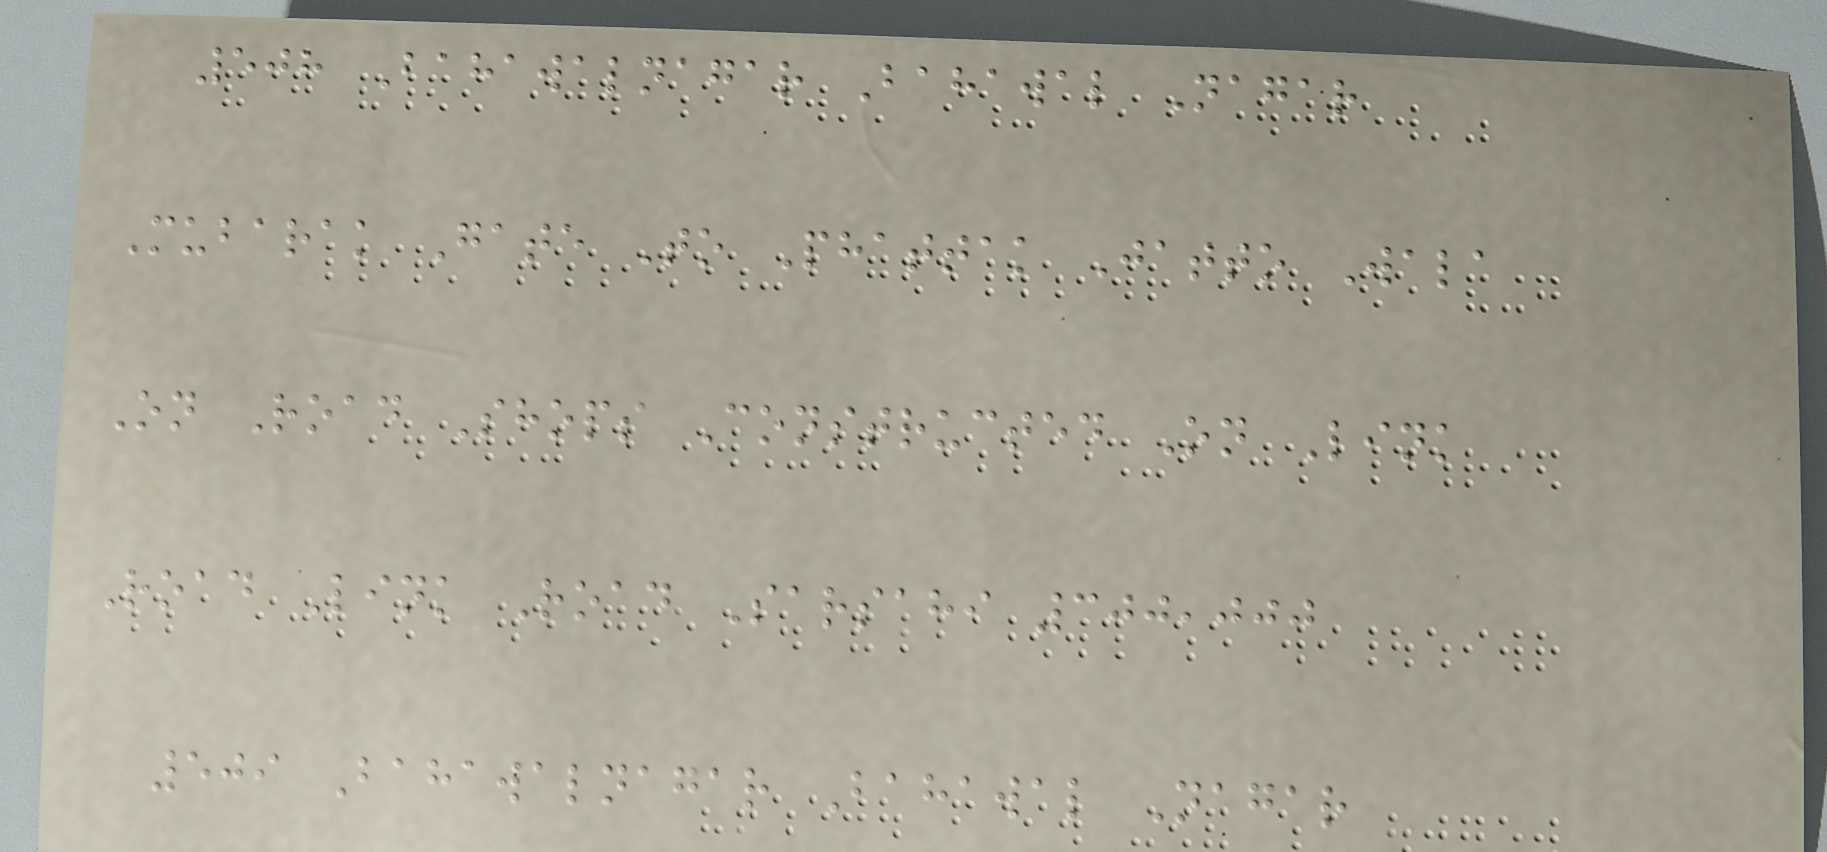508 Bahawalnagar Bahawal Nagar
Mubarak Gate To Phattak Jatto Wala
On Road Shops Constructed On Link
Road Link Road Sarsahi 300,000
509 Bahawalnagar Bahawal Nagar
